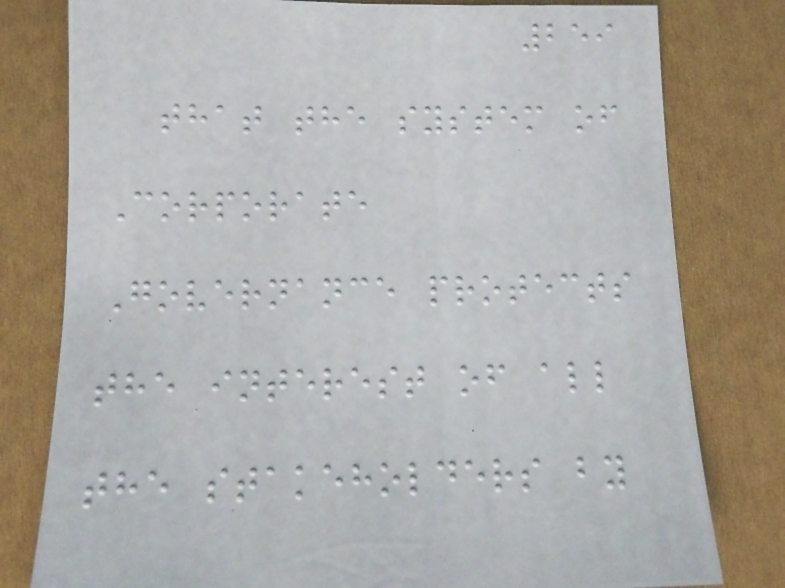259
that the system of
Corporate
Governance protects
the interest of all
the stakeholders by
